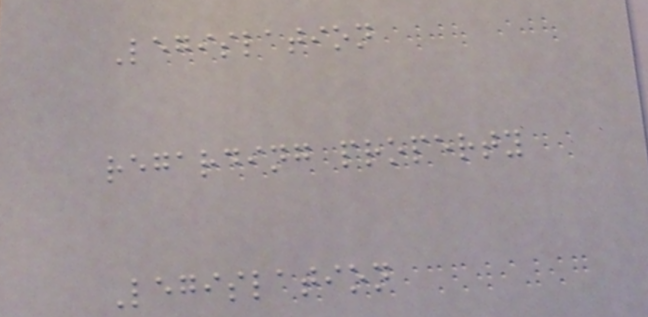Legislation
regarding property
Legislation
